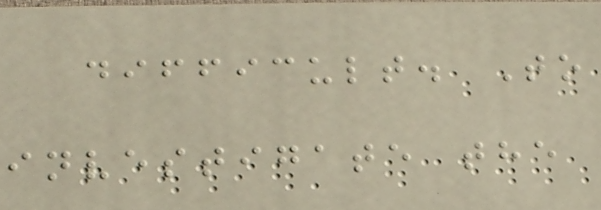difficult. To
investigate the
